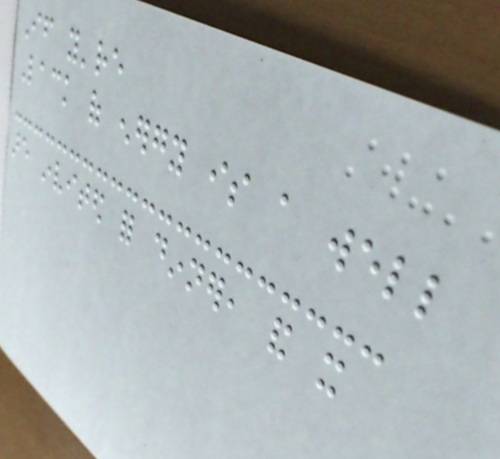If you're
Lack of energy is a well
are invited for dinner, and it
